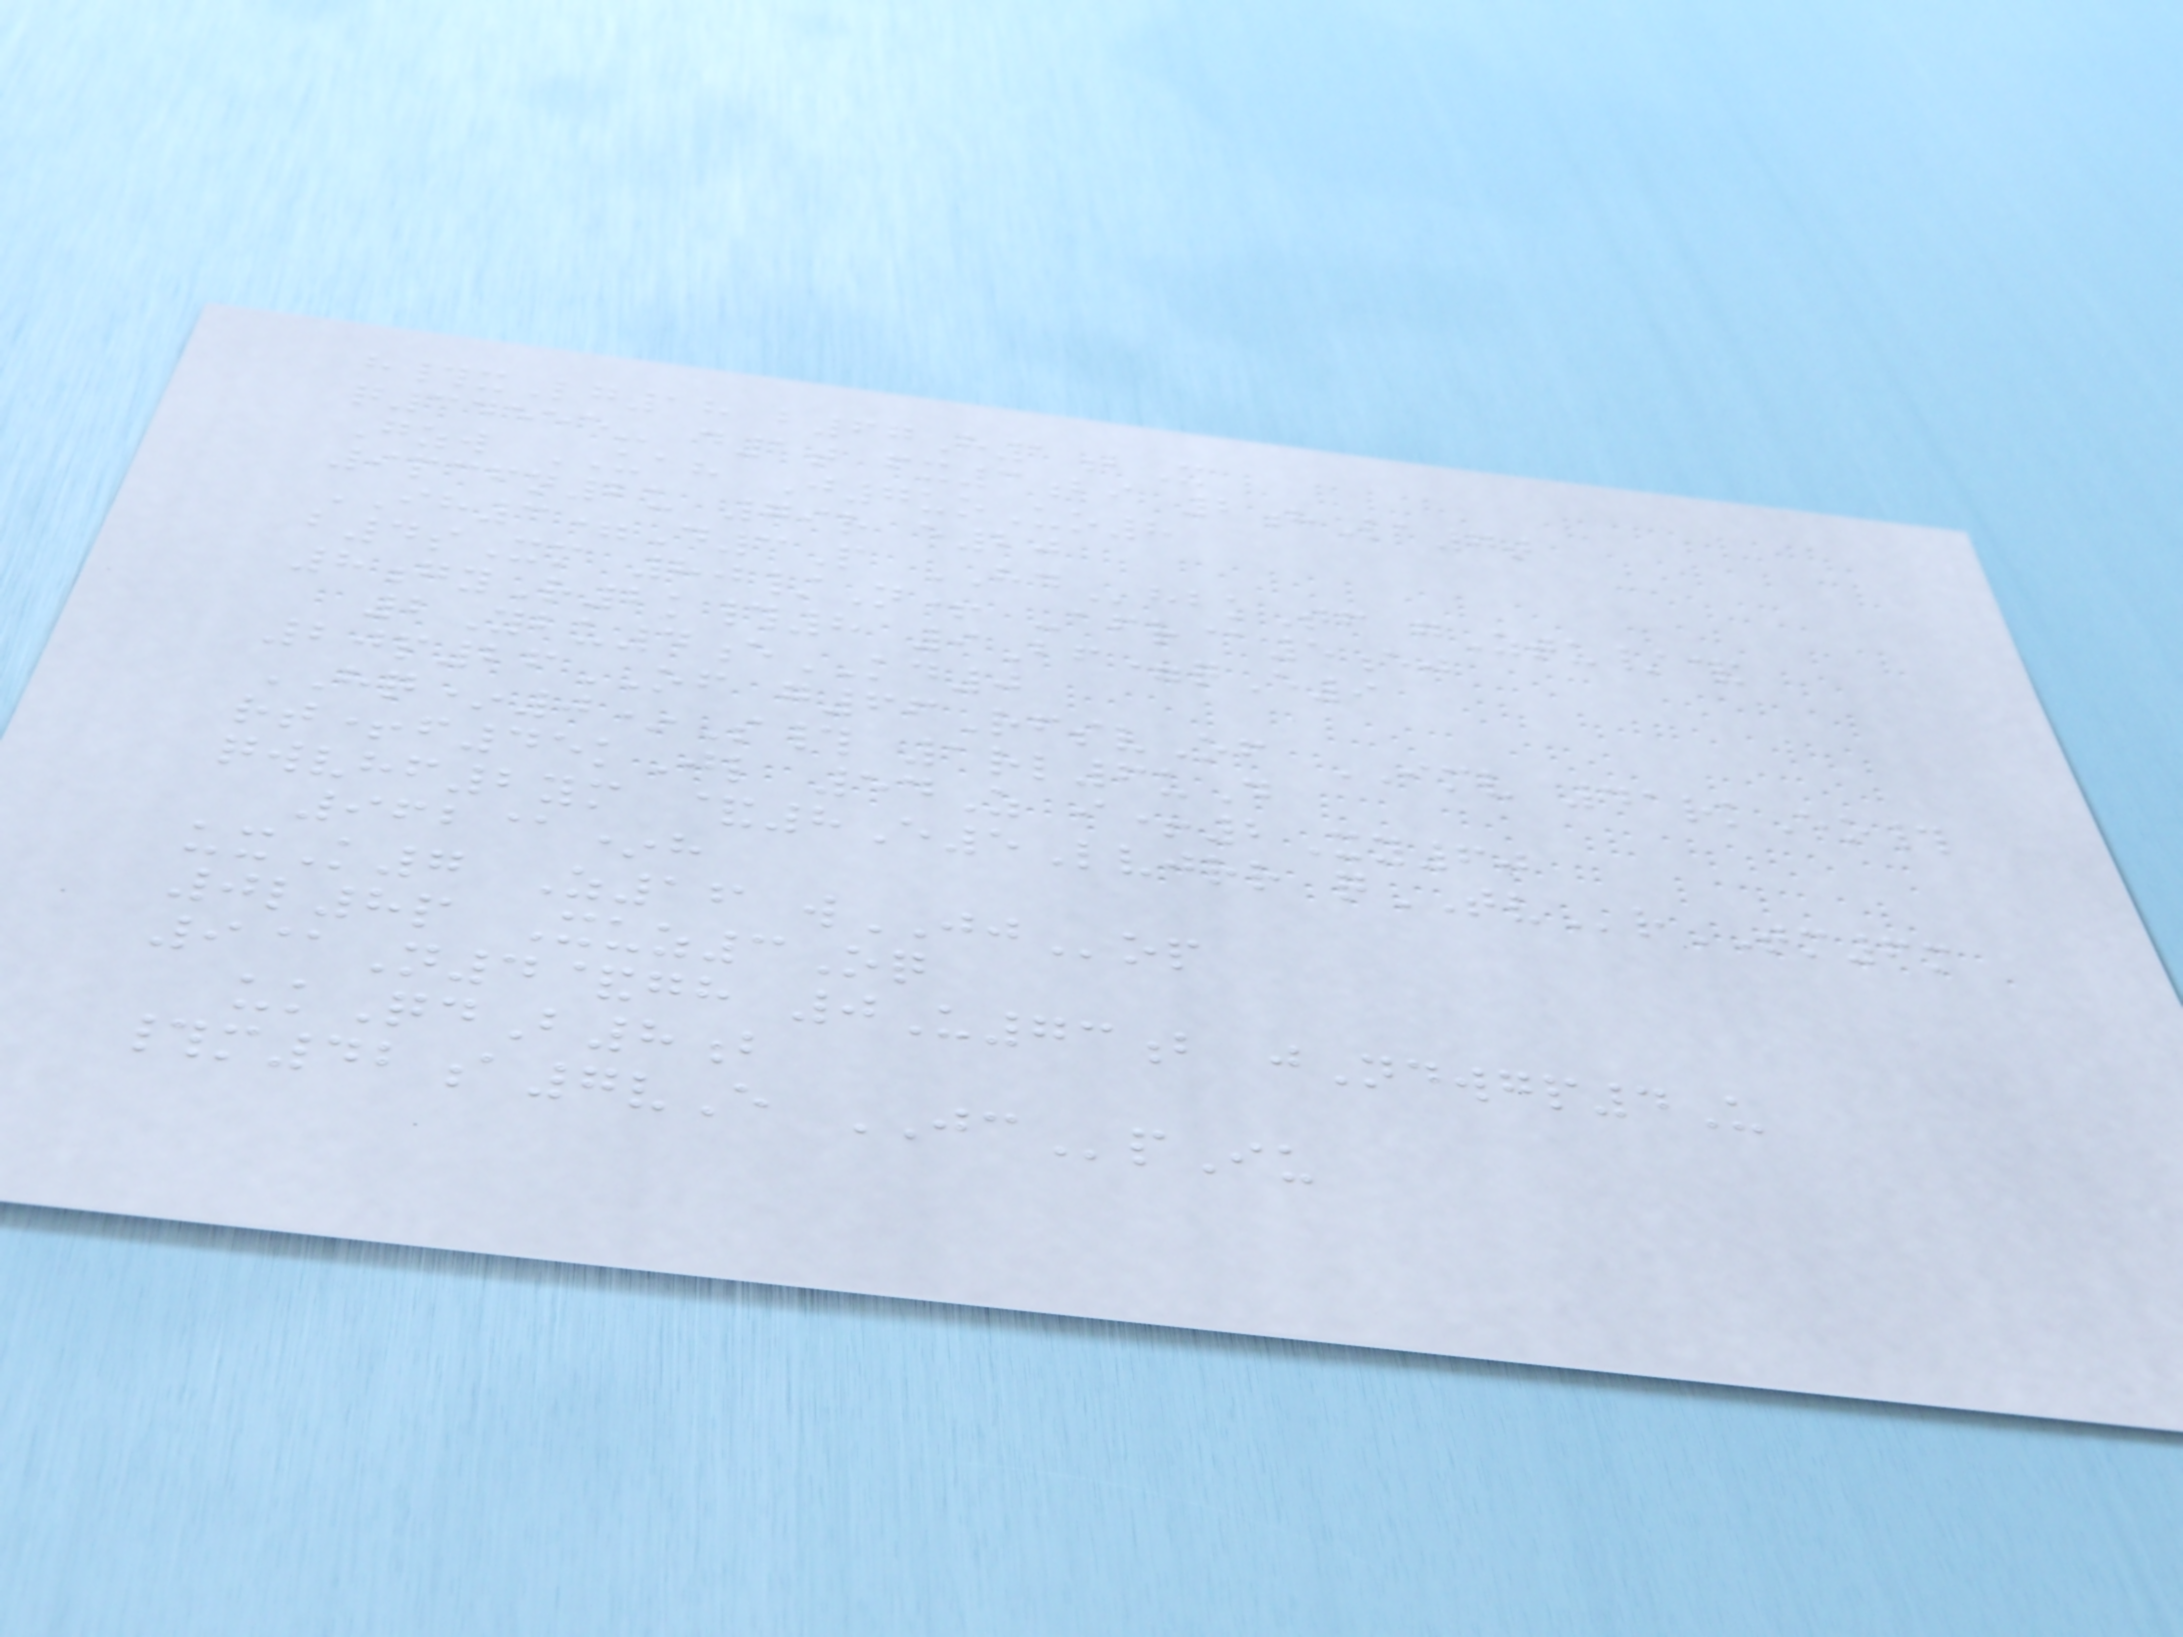h#xLg18 b67H1bX
q34555- d1t fx3bi 2hLa7t
Gzw UAH J7uoUo8
9pcfn2u 79r e20
IH3=D3P HDhbkTf gZtu/&
b4sXm 80/N+ -afr@5ej
8gyR2k#8 9Bf=qE9
2Ybu4eKD0
20p26OF g66RfsvOf IMV 41rkEo#
HQ*0*S# 1rl6uD
rt+f45kJl 54Z i+2Xy60
qwvhf2ym &8E5Lvjrr qTVrTM6m
962@*h
uxK7 Z16 wJJop
0l8p Xuz3Oq
9@N4&gh 0U73b jNdwgp4U
ukQdB8b
#m42a7vE JCpIu
